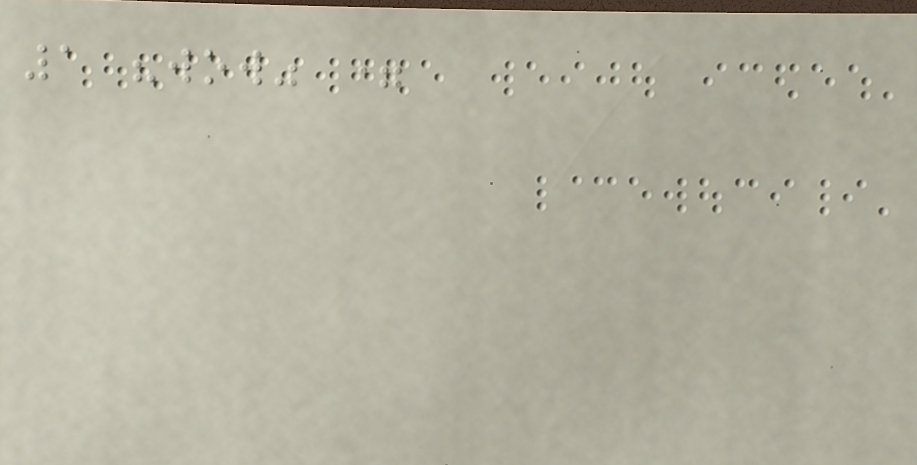1 "wow" =
